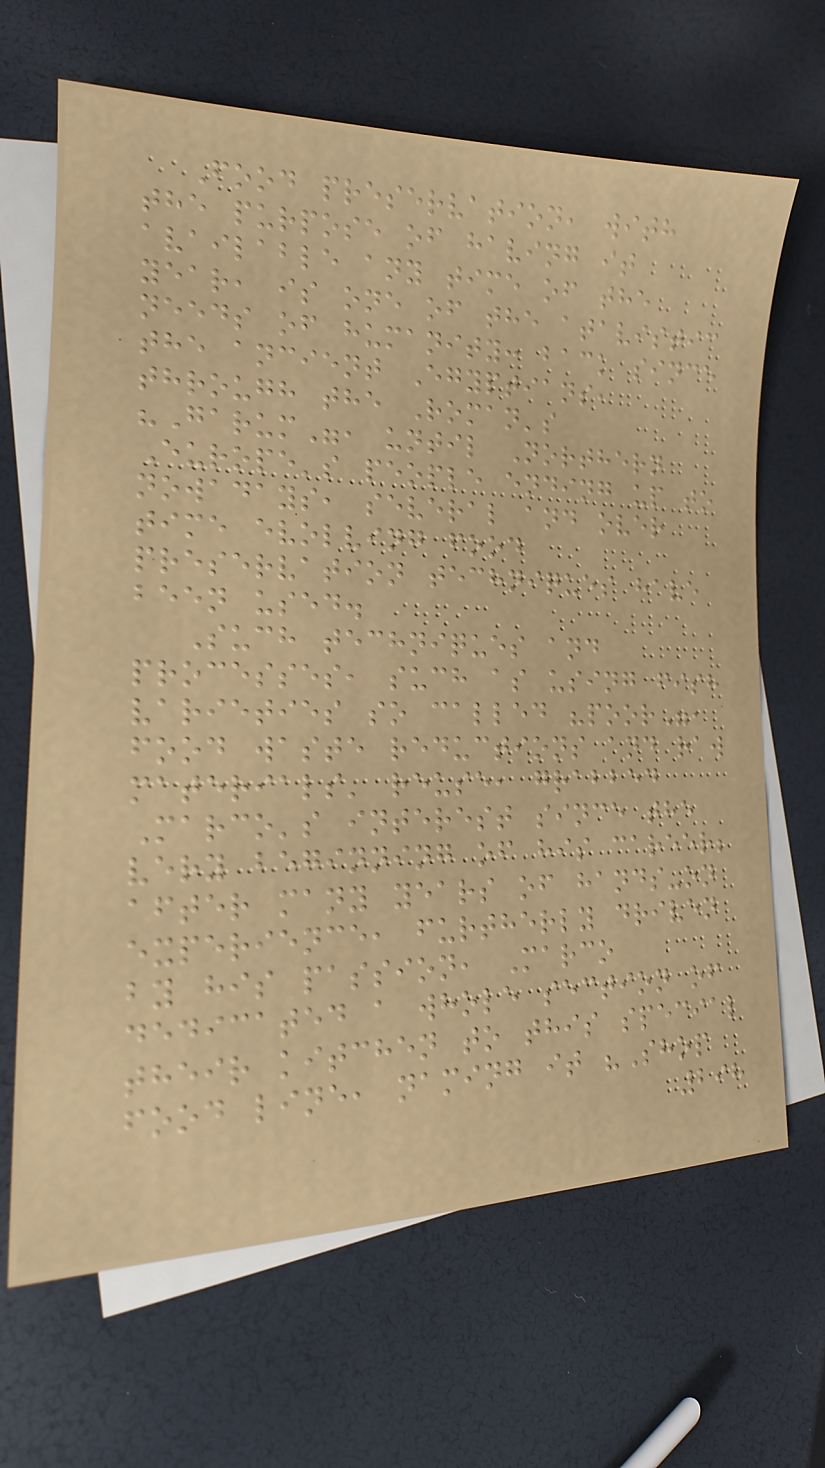Food preservation, with
the purpose of having it
available any time of the
year, is one of the atavistic
needs of humanity: back since
the ancient Egyptians,
through the Roman's
"Garum", until Northern
Europe's people ending up to
nowadays, several and over
time evolving food
preservation techniques have
been used.
Such techniques and
processes, such as using fish
varieties so called "poor",
food waste reductions and raw
materials' reuse, grabbed
Marco's interest since the
very beginning of his career;
after many years of hands-on
experience, furtherly driven
by his passion, Marco
dedicated a whole section of
their kitchen to this special
food line, naming it "Shop
298
